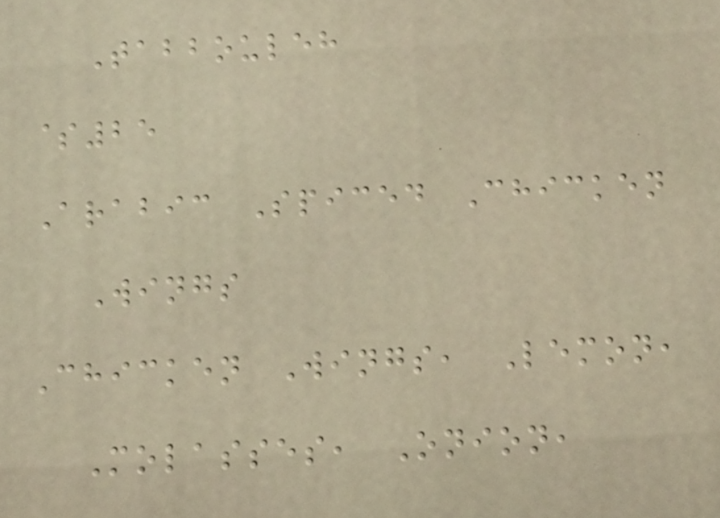Tabbouleh
$25
Arabic Spiced Chicken
Wings
Chicken Wings, Lemon,
Molasses, Onion,
